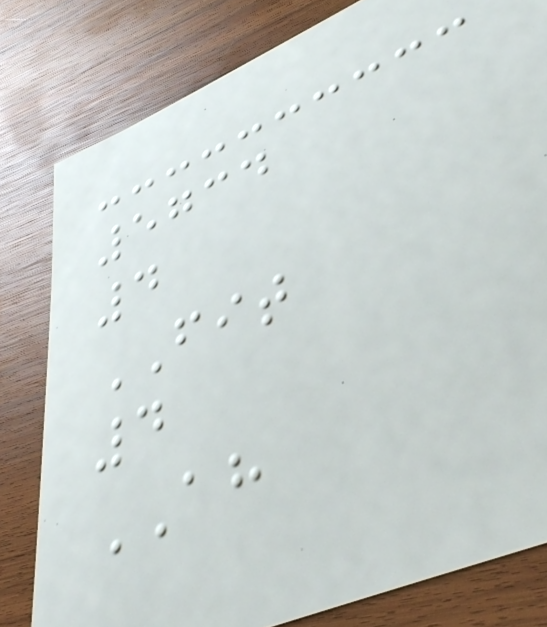5734
4
FIT
4
AH
